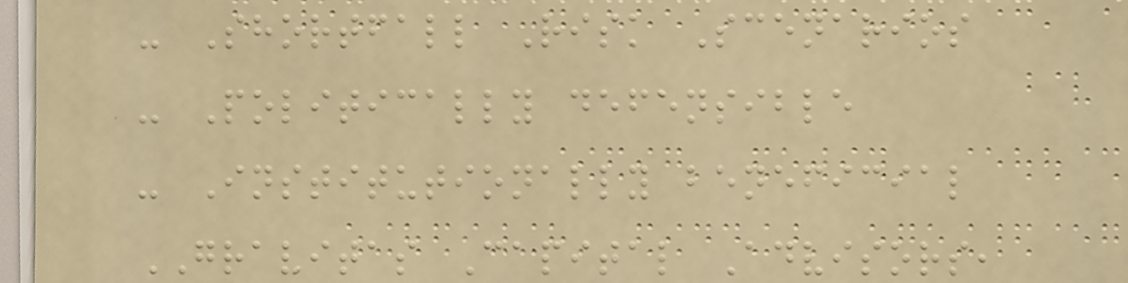- Shortfall Risk Scenarios
- Politically defensible
- Institutionally beneficial
GRAVITAS Capital Advisors,
